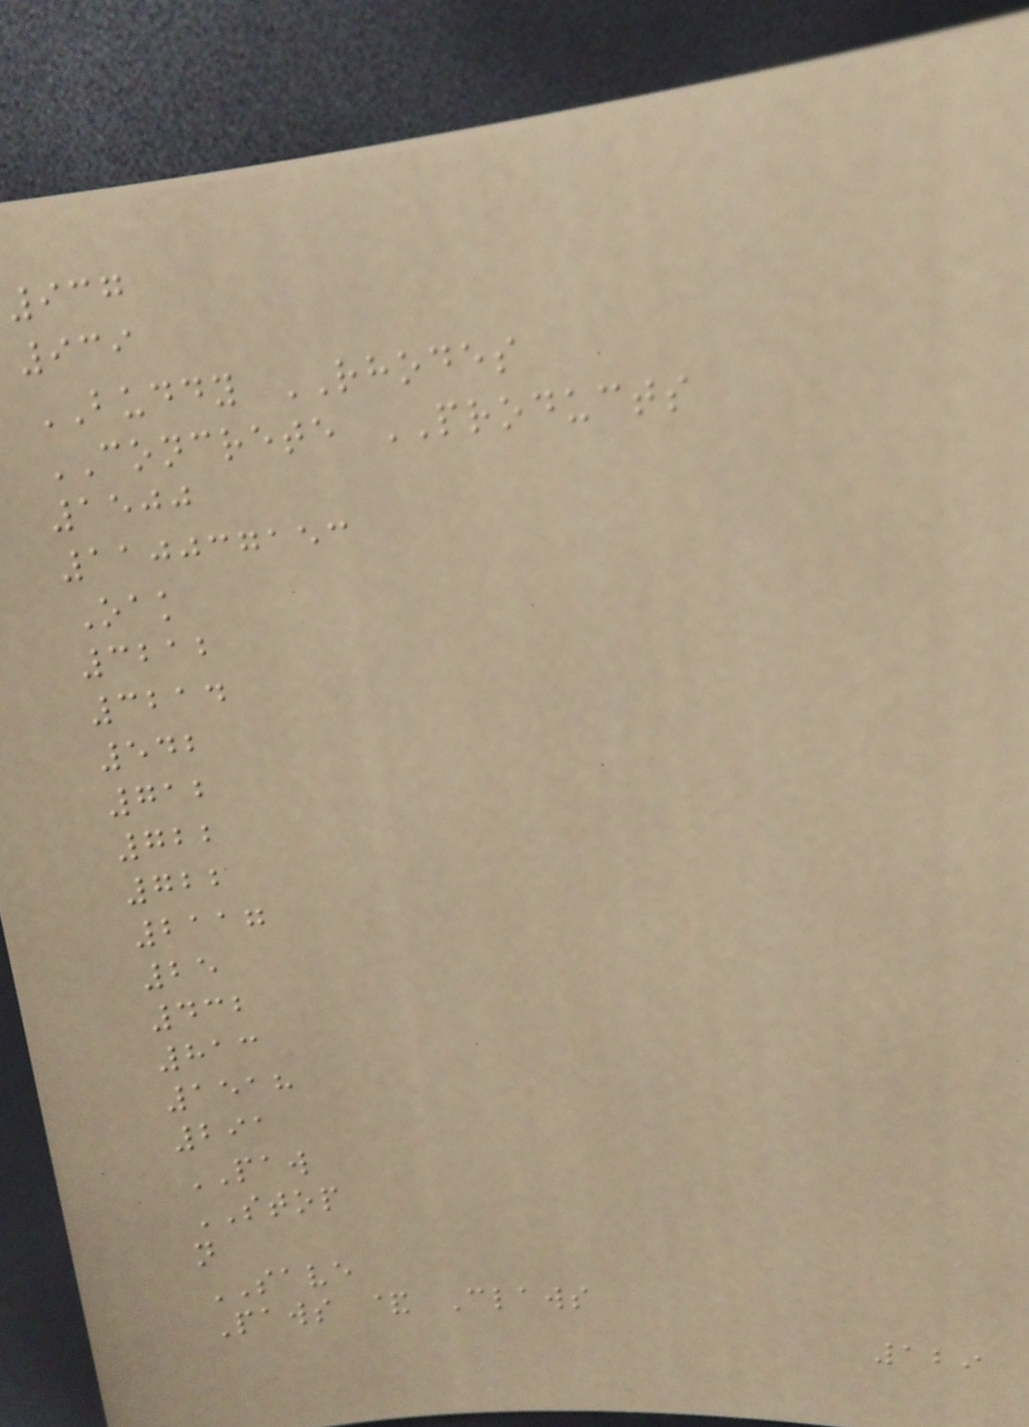937
939
BUDDY RHODES
CONCRETE PRODUCTS
1500
110037153
Oak
3212
3214
542
712
722
722
2117
25
432
813
1518
291
PAW
STOP
n
SAVE
Paws & Claws
129
